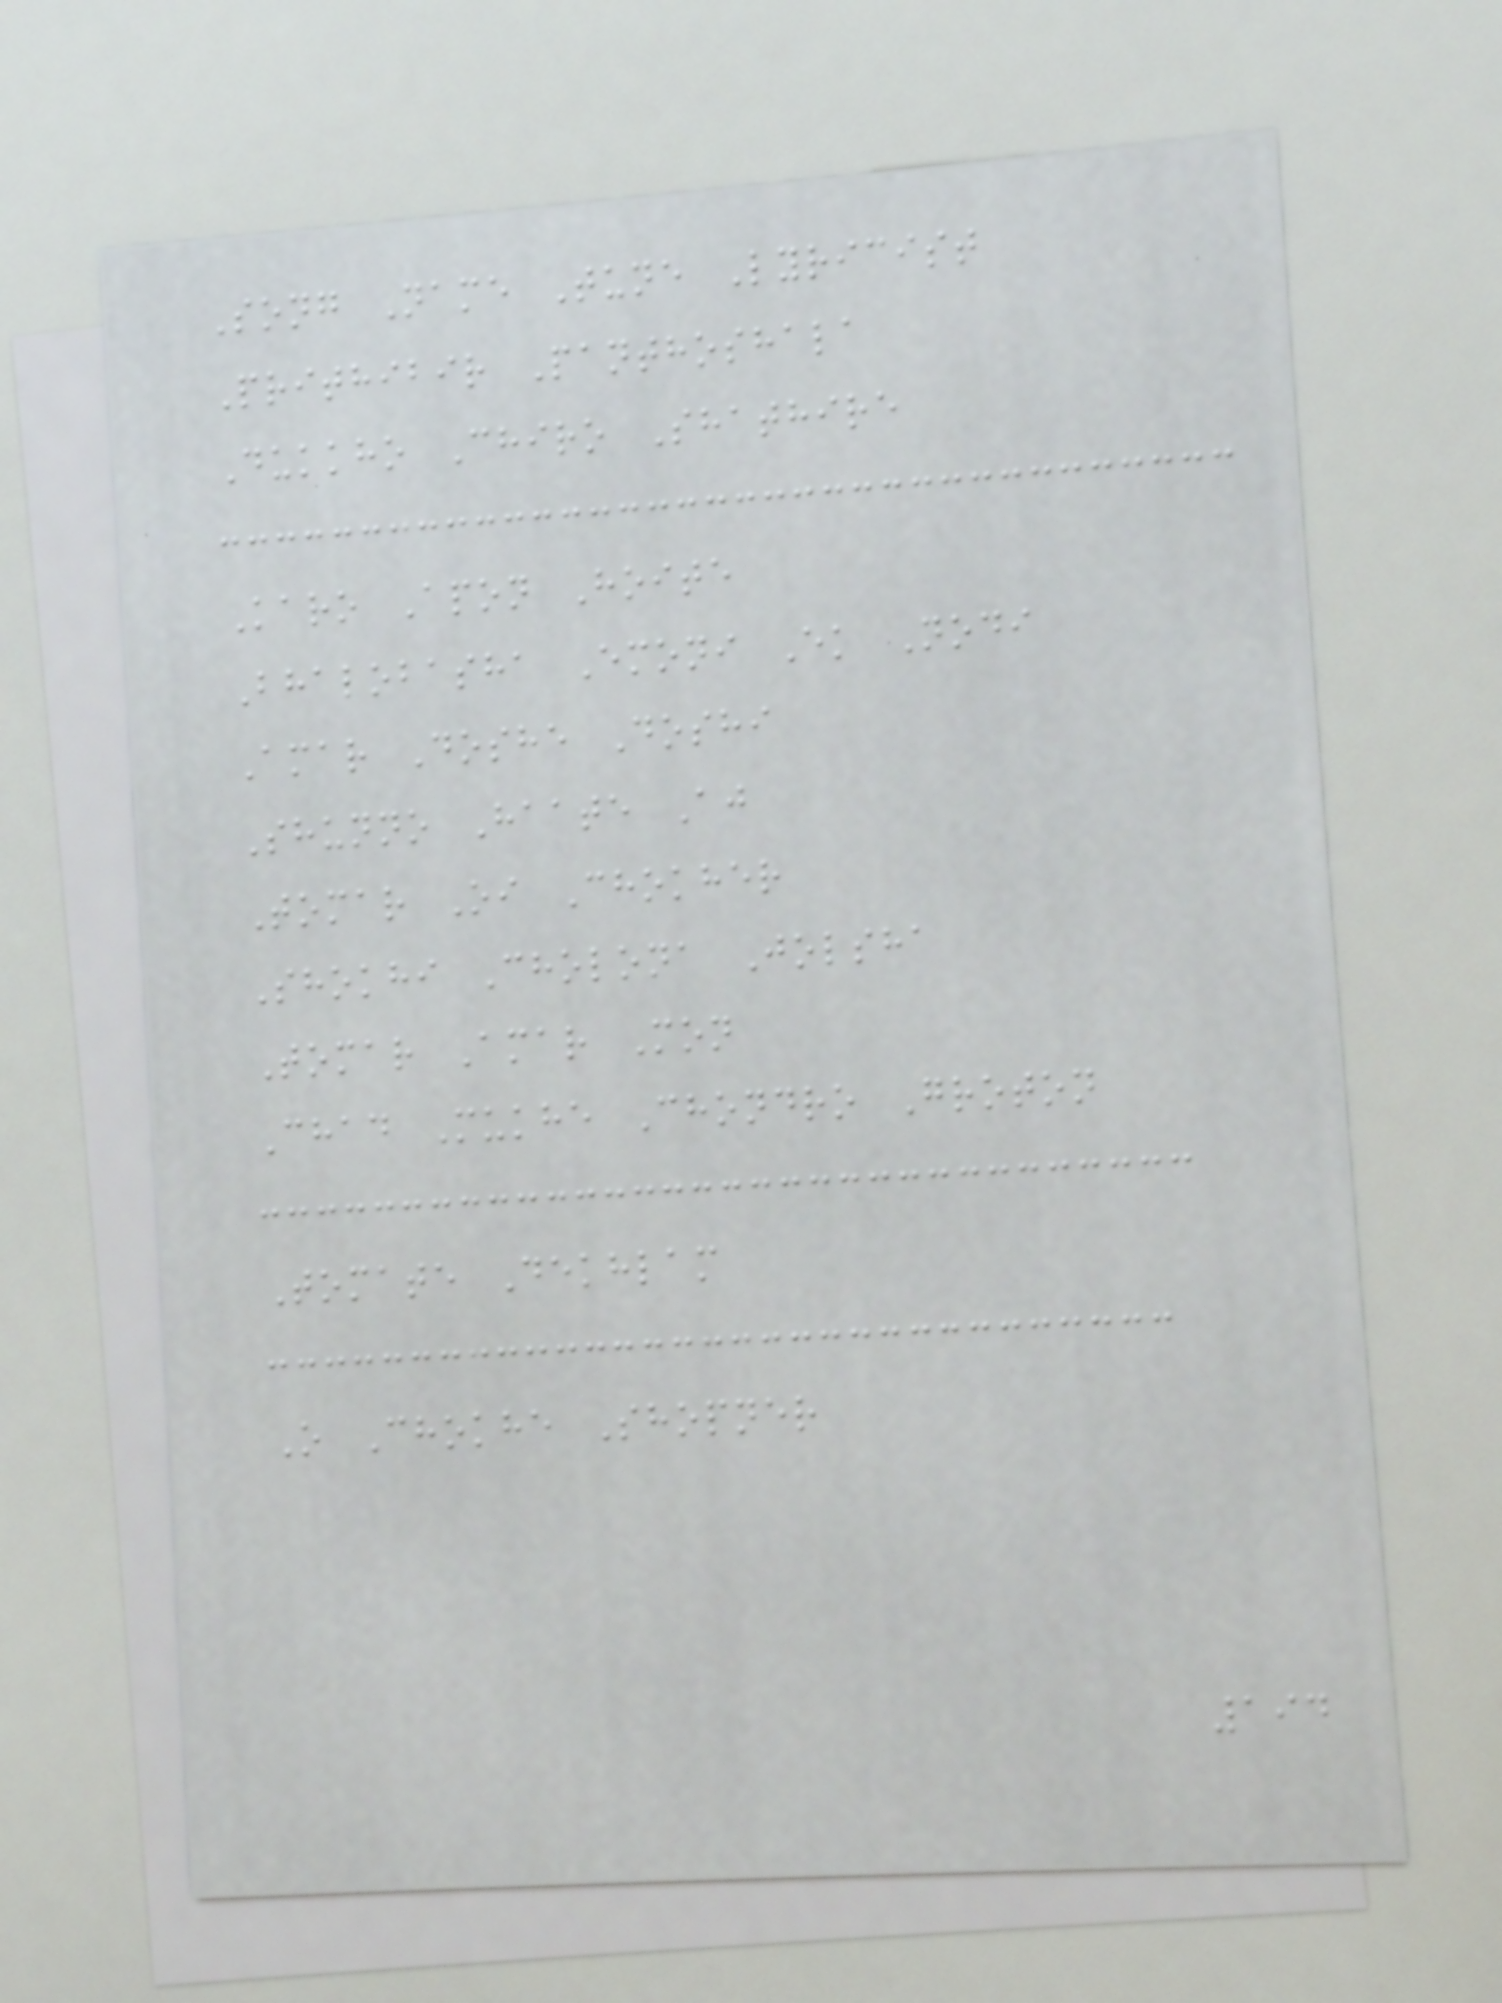Song Name Tune Lyricist
Prithibir Panthoshala
Dukkho Chiro Shathire
Karo Apon Hoite
Bhalobasha Emoni Ek Nodi
Amar Doshe Doshi
Shunno Haate Aj
Tomar Oi Chokher
Shokhi Cholona Jolsha
Tomar Amar Mon
Chad Mukhe Chondro Groton
Tomate Dekhlam
O Chokhe Shopner
194
